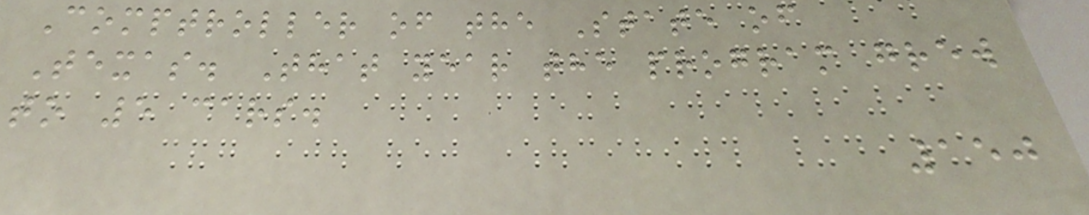Comptroller of the State of
Texas. That year the program grew
to 5 cars.
150
